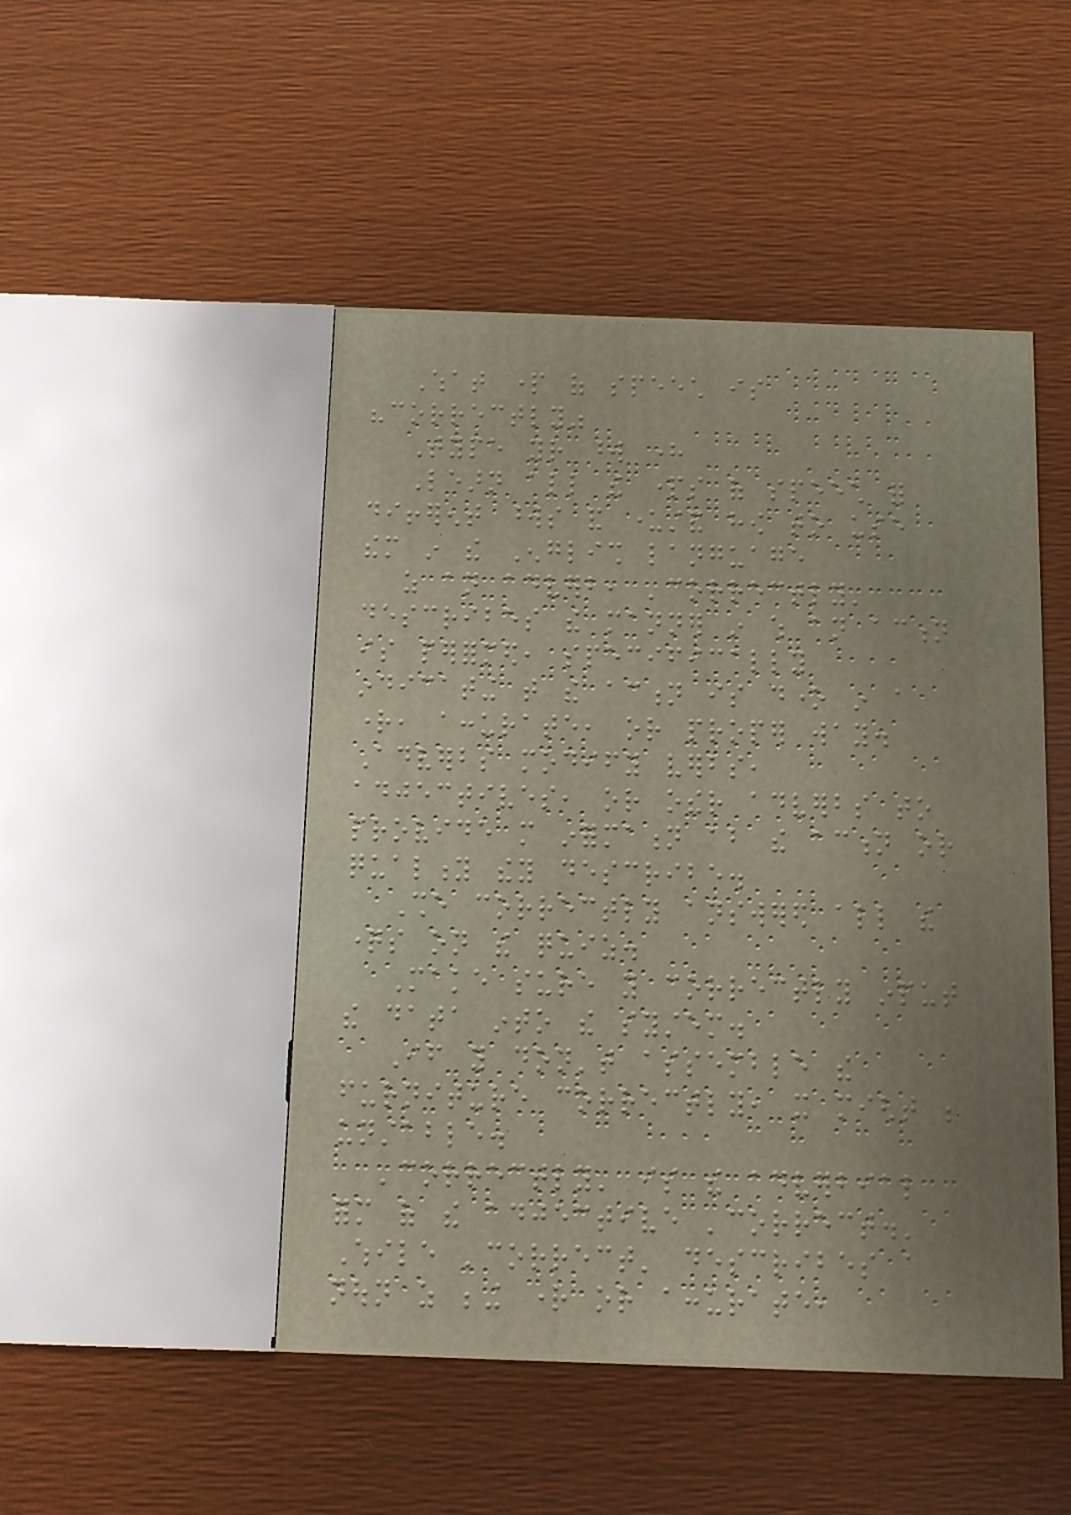What part of speech is
"correctly"
Type your word here
Learn all the parts of speech for
different words and understand how to use
them in the English language
as an adverb, 'correctly'
describes the manner in which an action
is performed, specifically
indicating that the action is done in a
right, accurate, or proper way.
Adverbs modify verbs,
adjectives, or other adverbs to
provide more information about the action or
quality they describe.
She correctly answered all the
questions on the quiz.
Make sure you correctly input
the data into the system.
If you don't assemble the
furniture correctly, it might be
unstable.
'correctly' is the adverbial
form of the adjective 'correct.'
While 'correct' describes a
noun as being right or accurate,
